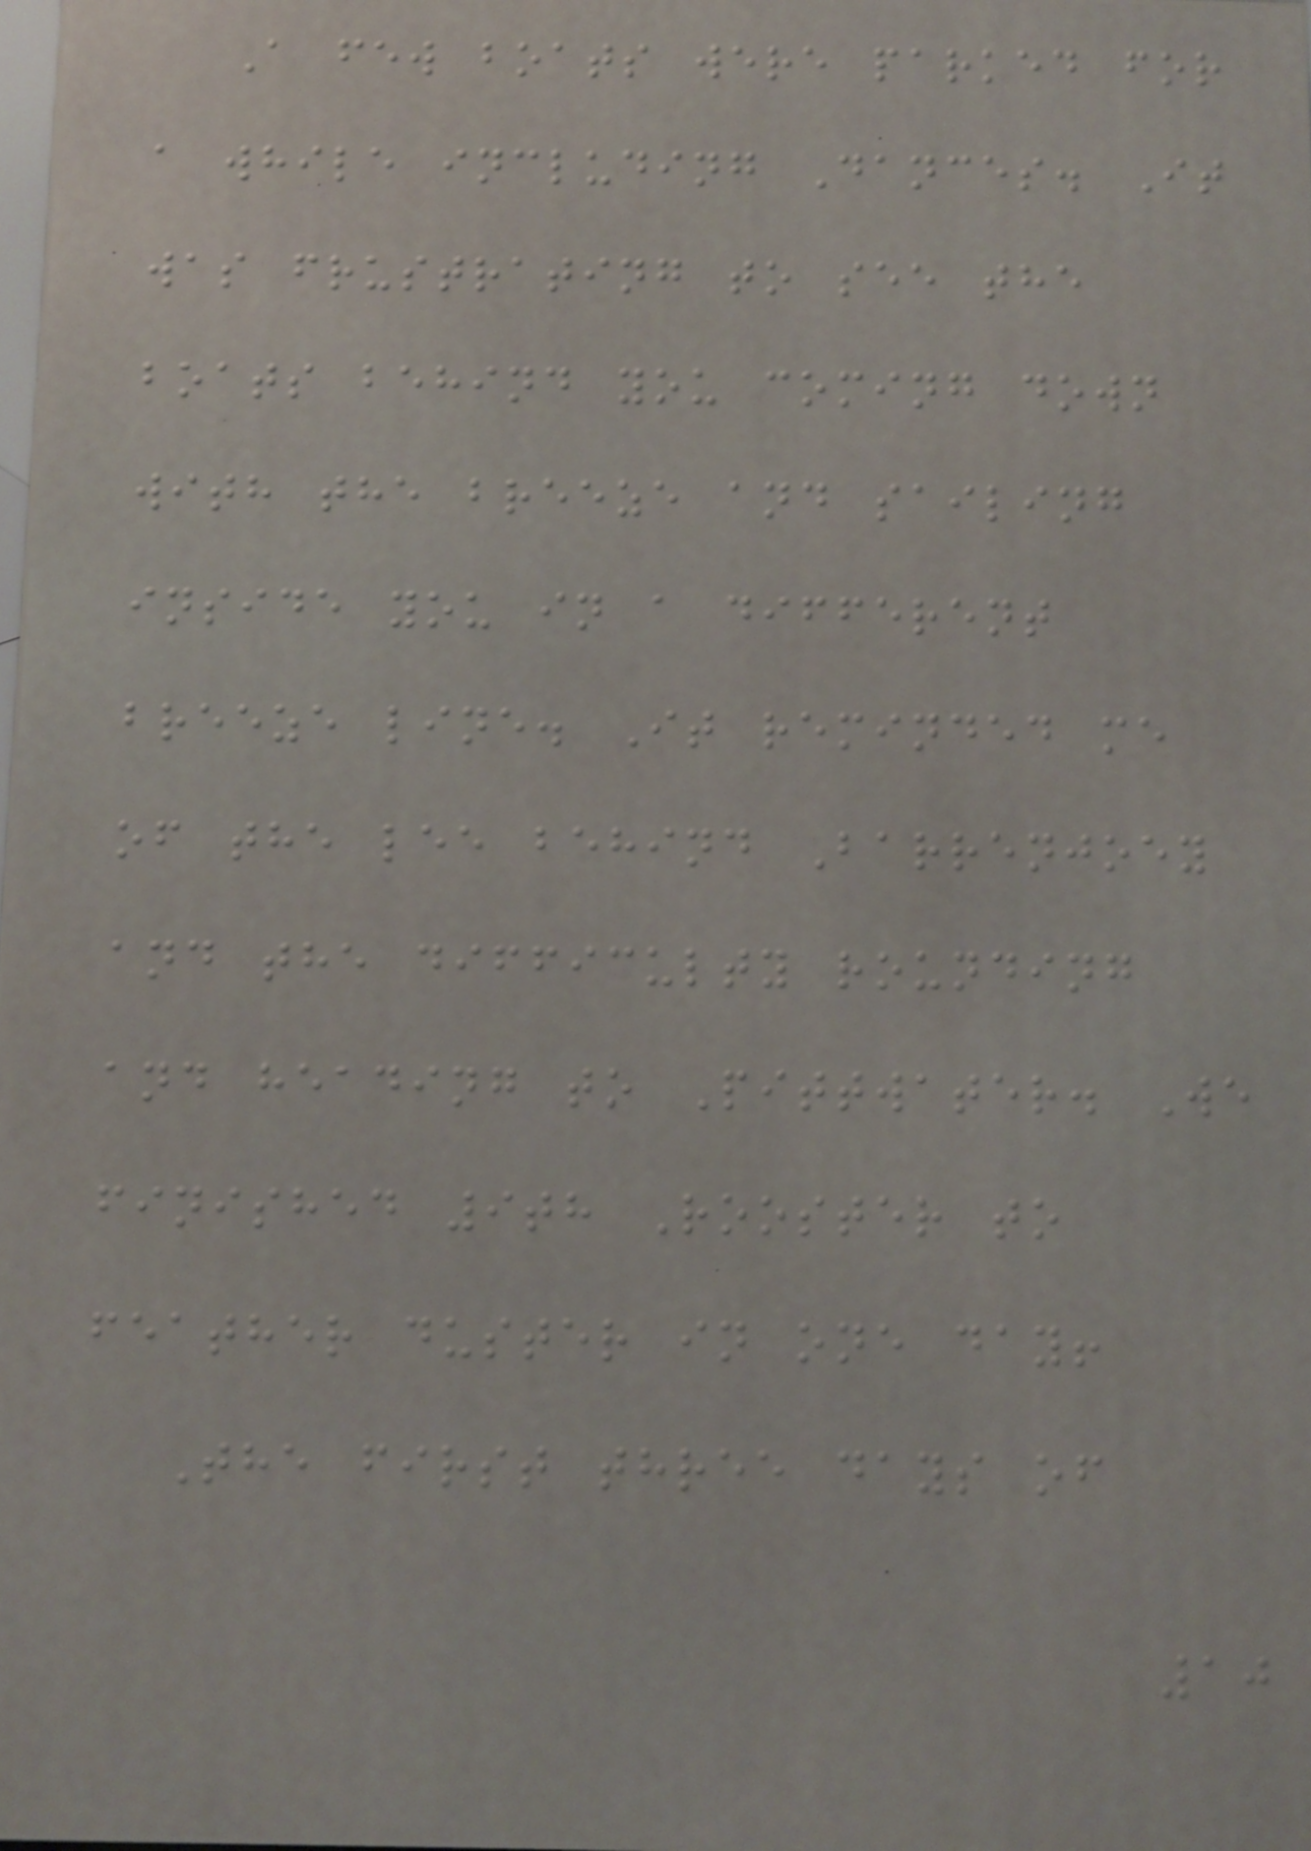A few boats were parked for
a while including Dances. It
was frustrating to see the
boats behind you coming down
with the breeze and sailing
inside you in a different
breeze line. It reminded me
of the lee behind Barrenjoey
and the difficulty rounding
and heading to Pittwater. We
finished 9th Rooster to
feather duster in one day!
The first three days of
10
